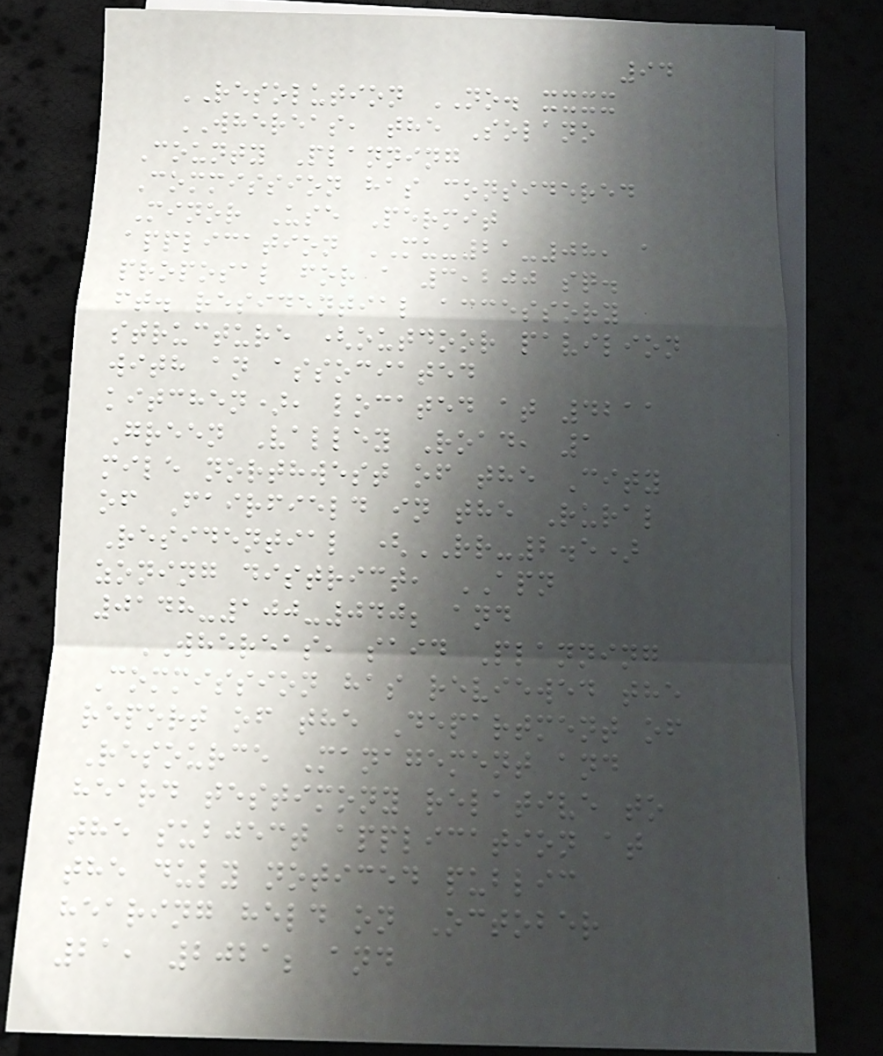94
RESOLUTION NO. xxxx
WHEREAS, the Solano
County Planning
Commission has considered
Minor Use Permit
application MU-21-08, a
proposal for a 3,200 sq.
ft. residential accessory
structure (outdoor pavilion
with an associated
kitchen), located at 4211
Green Valley Road, 1
mile northwest of the City
of Fairfield in the Rural
Residential (RR-2.5)
zoning district, APN
0148-100-040; and
WHEREAS, said Planning
Commission has reviewed the
report of the Department of
Resource Management and
heard testimony relative to
the subject application at
the duly noticed public
hearing held on October
21, 2021; and
